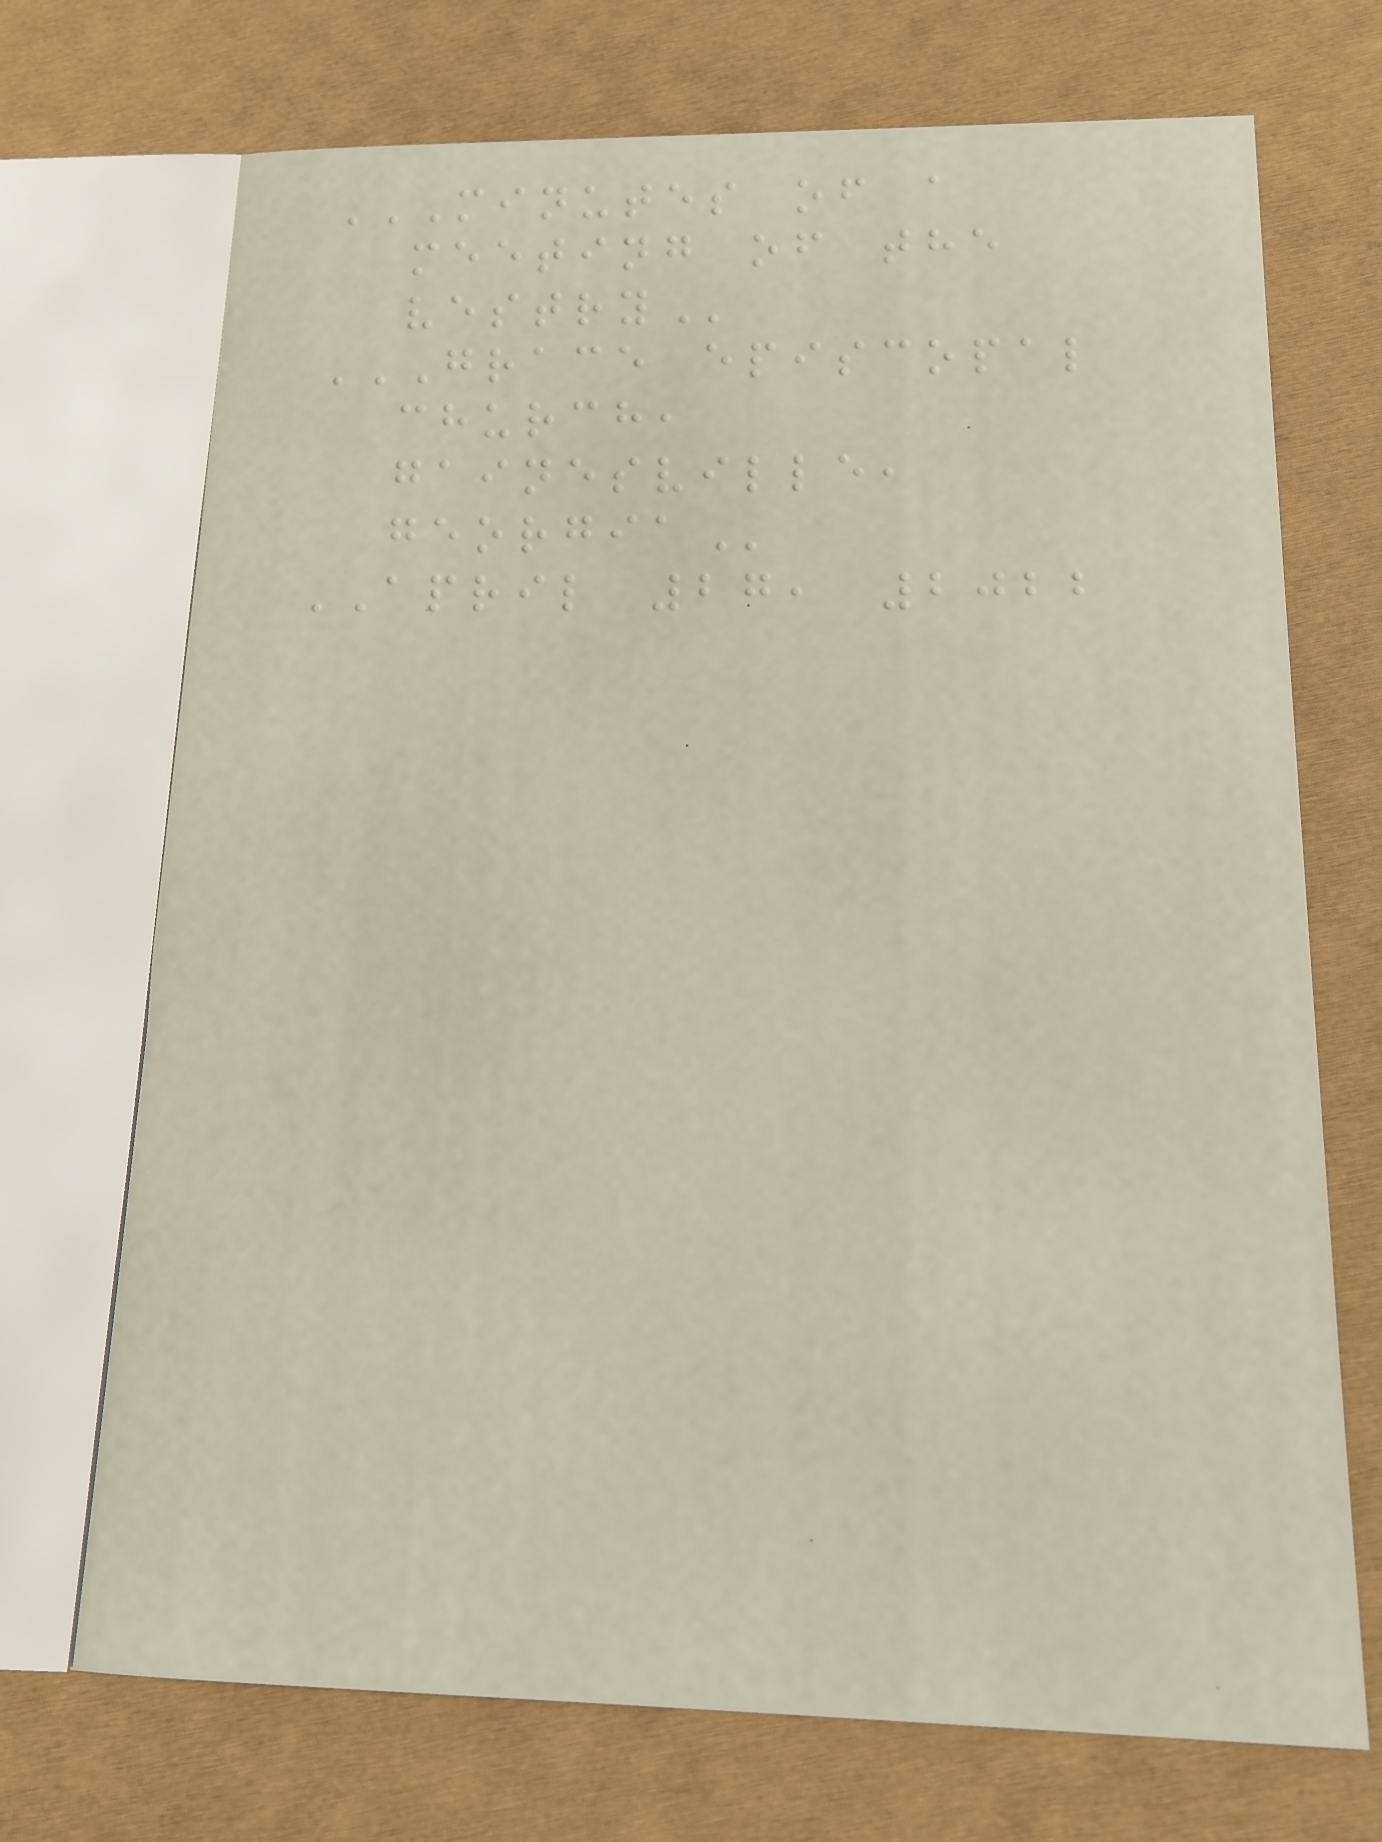MINUTES OF A
MEETING OF THE
VESTRY
GRACE EPISCOPAL
CHURCH,
GAINESVILLE,
GEORGIA
APRIL 27, 2022
